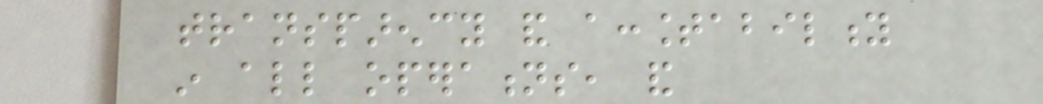transparency and accountability
in all operations, and
